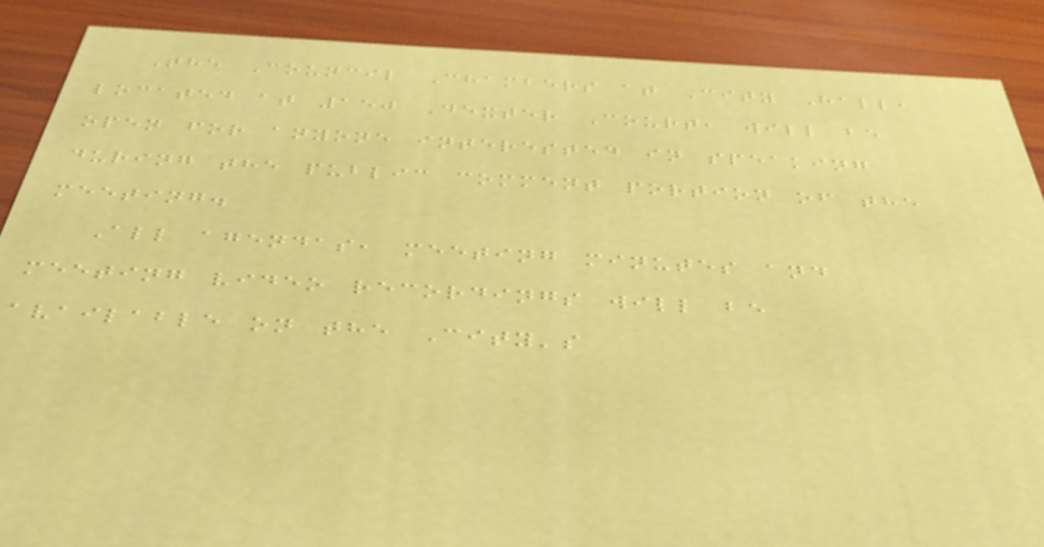The Council Chambers at City Hall,
located at 150 Dexter Court, will be
open for anyone interested in speaking
during the public comment portion of the
meeting.
All agendas, meeting minutes and
meeting video recordings will be
available on the City's
